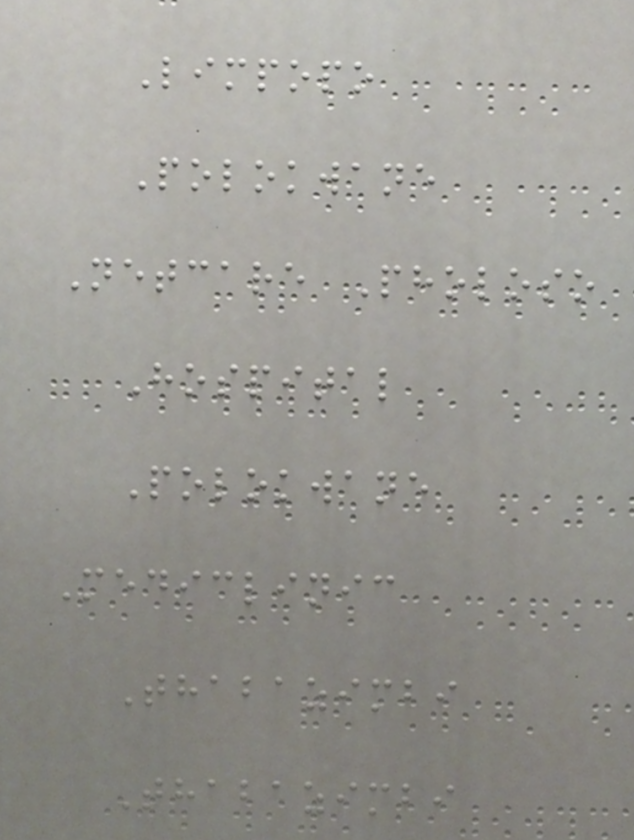Limpopo
Polokwane
Netcare Pholoso
Hospital
Polokwane
Mediclinic
Thabazimbi
Thabazimbi
